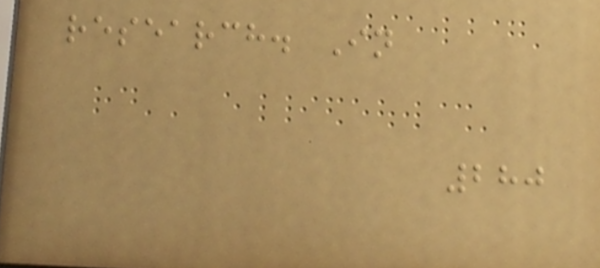research. In
280
